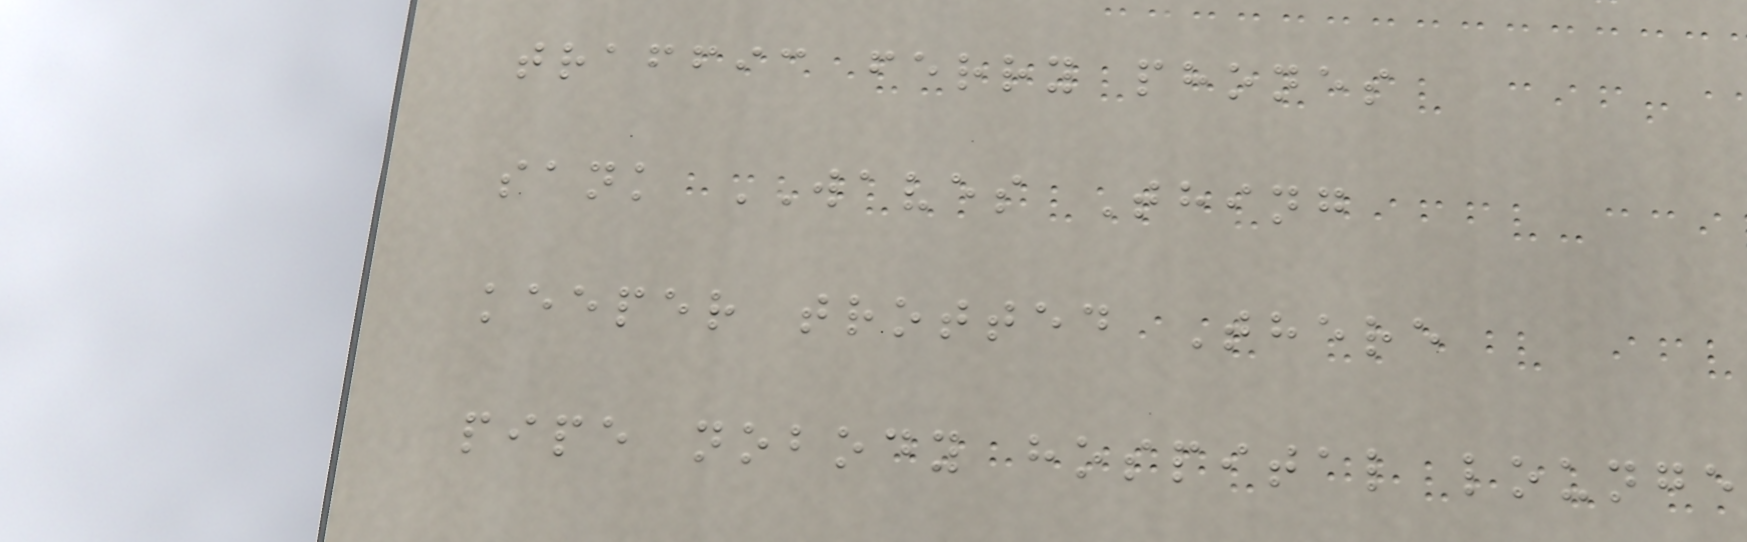traffic ferry phones
sank WAVES Thing
keeper trotted There
pipe nobody hospital lounge
